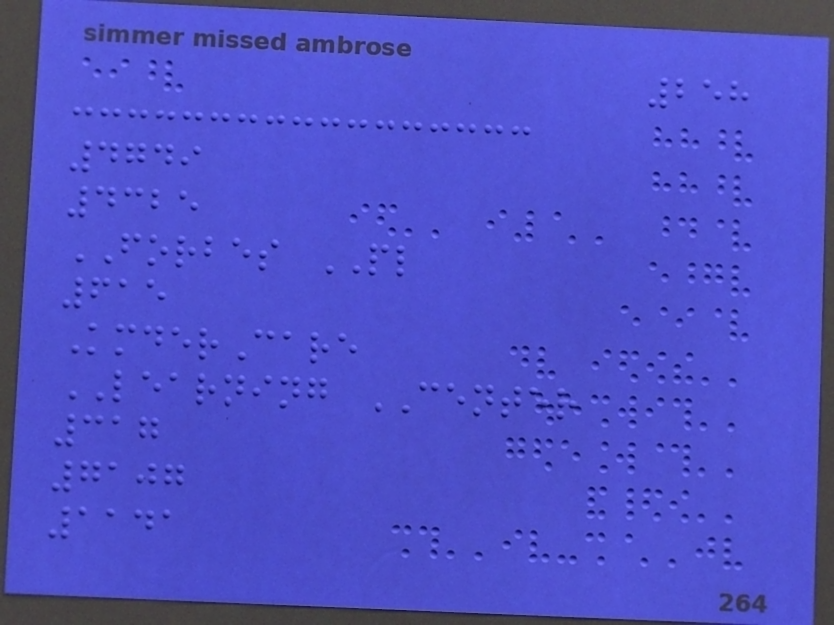258
4749
4325
FORBES PL
615
KmderCare
LEARNING CENTER
317
7107
1141
